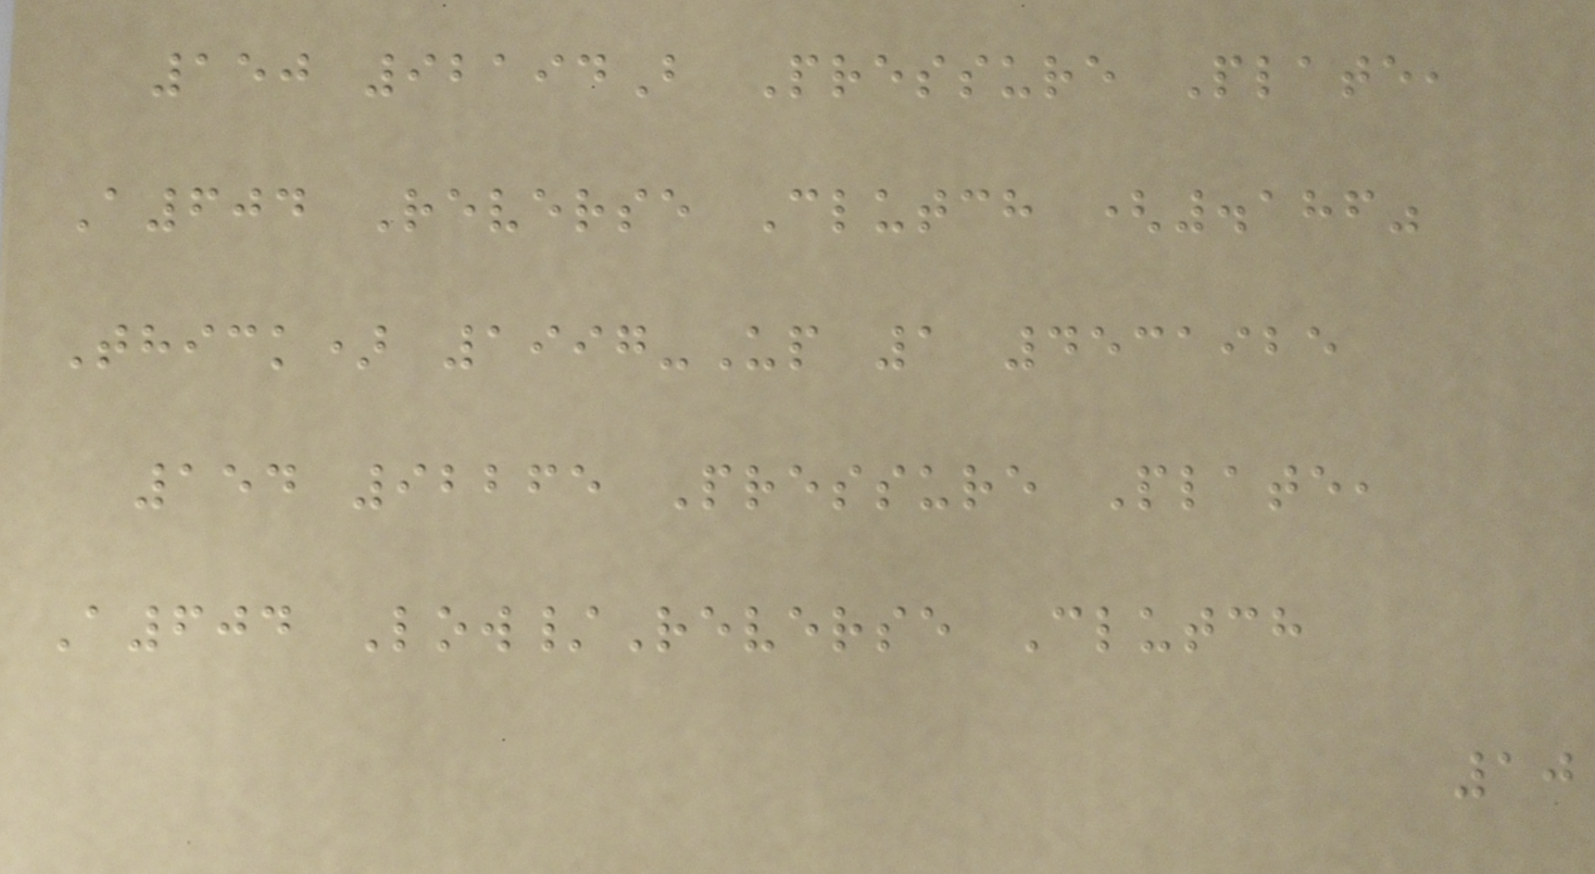150 92194B Pressure Plate,
A604 Reverse Clutch (.186"
Thick) 1997-Up 1 4531925
154 92265 Pressure Plate,
A604 Low/Reverse Clutch
10
